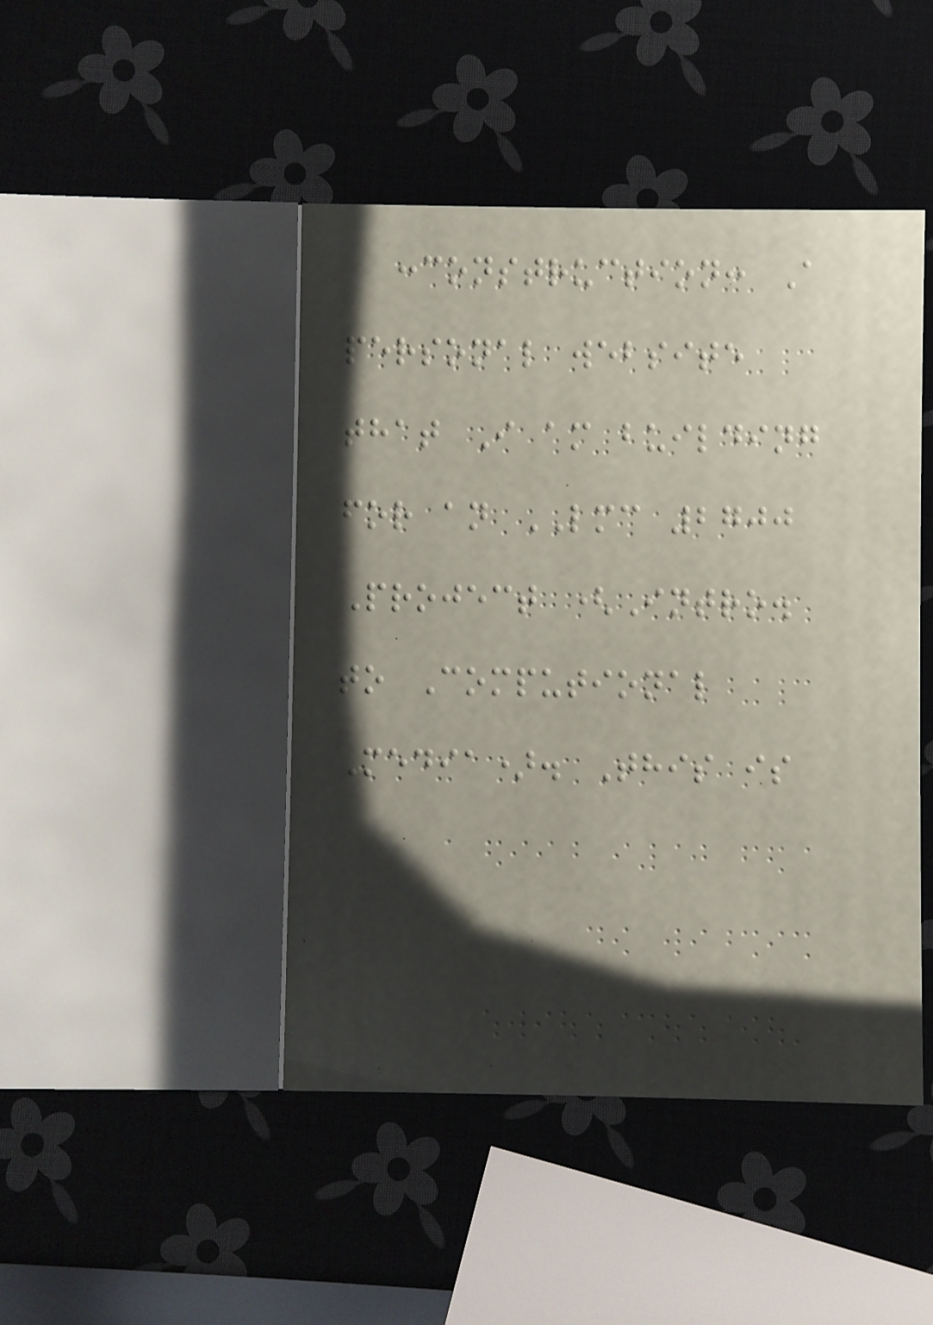:construction: A
personal website
that I am building
for an LMC 2700
Project (Intro.
to Computional
Media). This is
